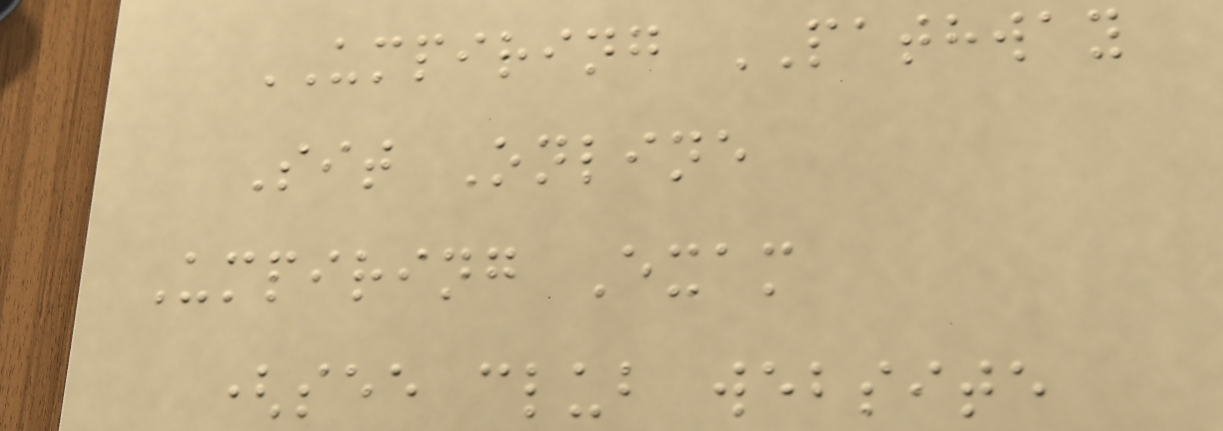UMPIRING PATHWAY
Sit Online
Umpiring Exam
(see club website
